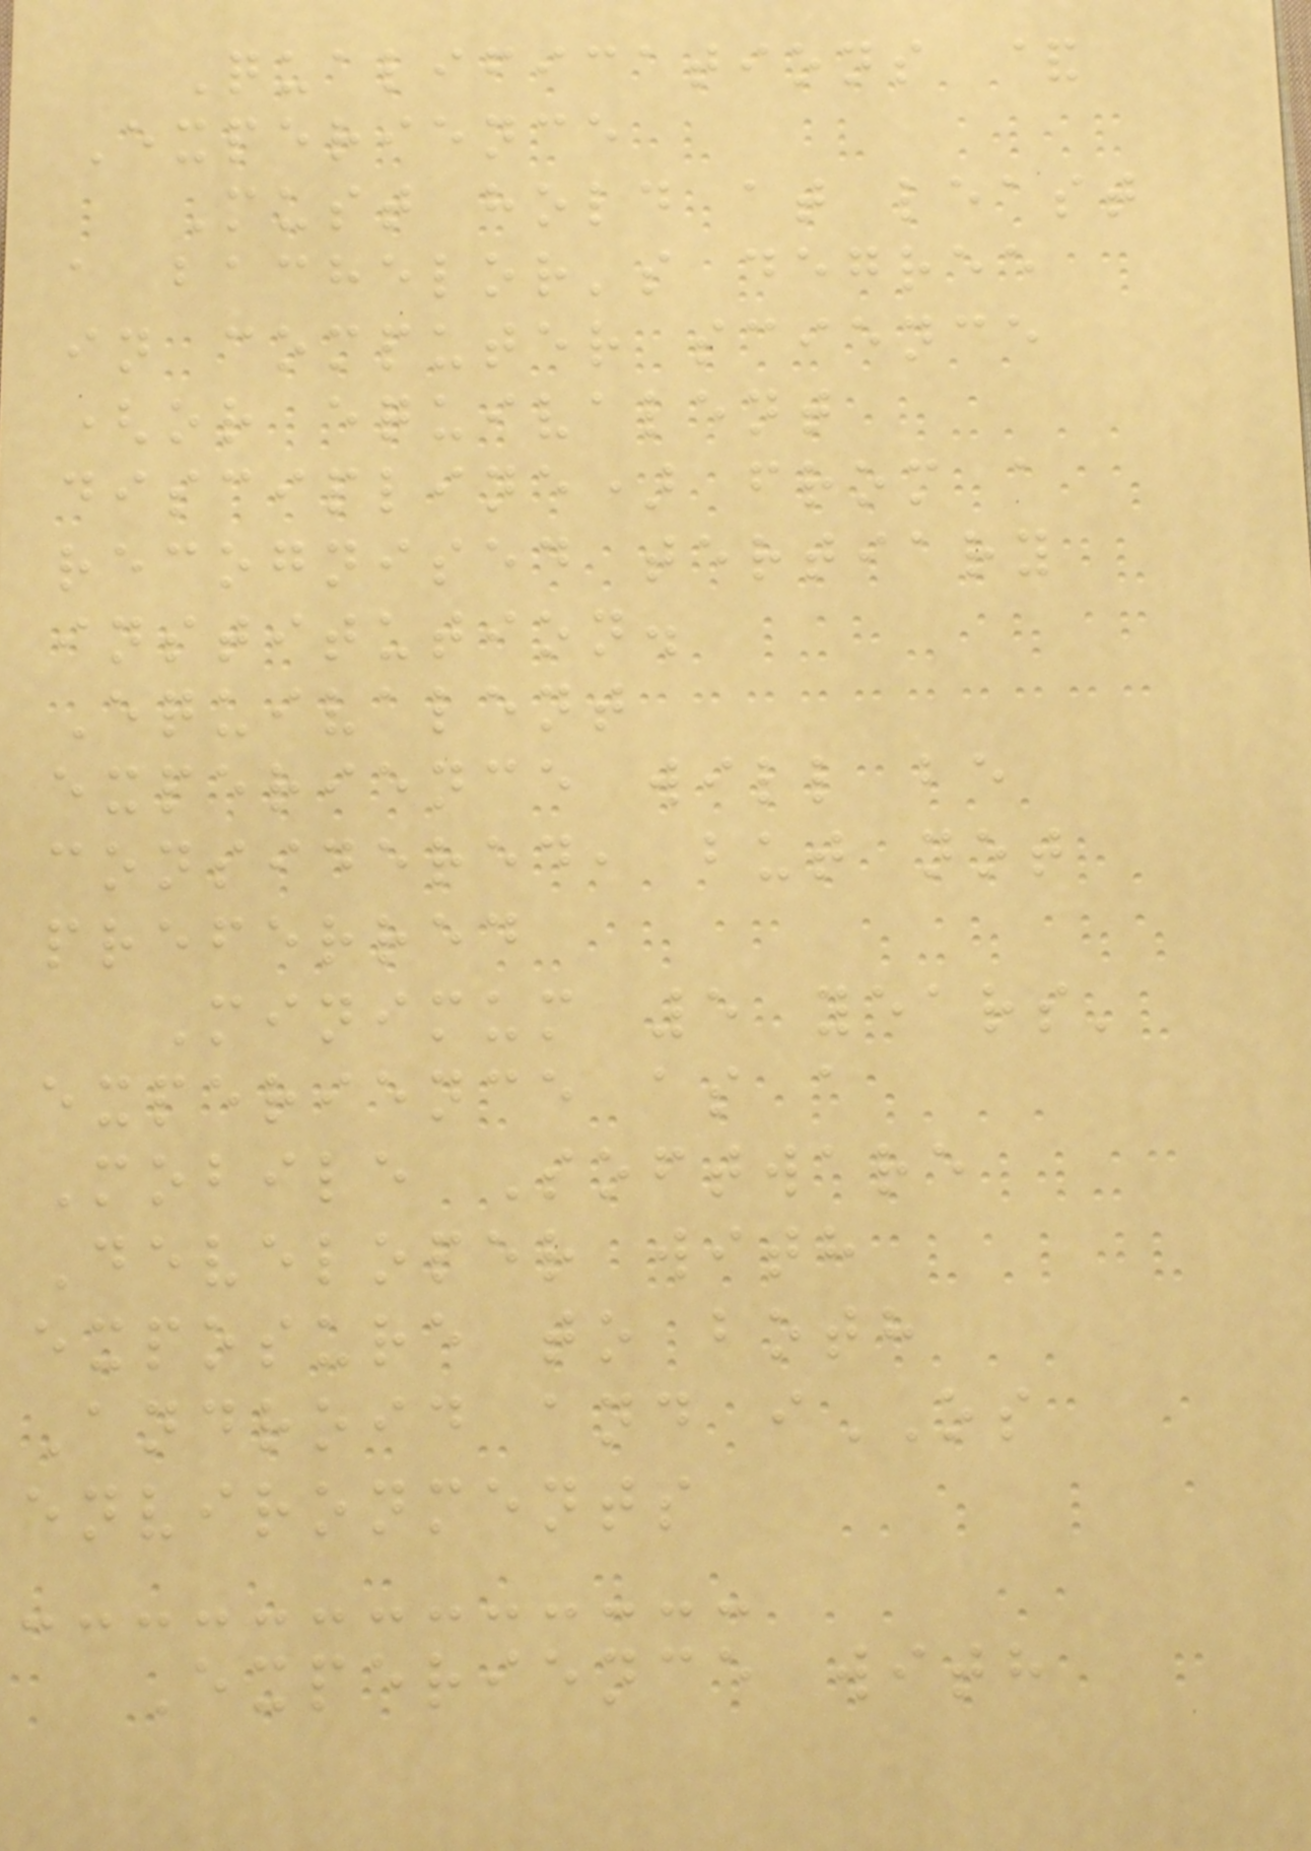Qualifications &
Experience
Must hold at least
a bachelor's degree
in computer science
(or equivalent
discipline) from a
recognised tertiary
institution.
Equivalent
experience will be
considered, but not
preferred
Minimum 5 years'
experience as a
Mobile Software
Developer with
exposure to both
Android and iOS
environments
Experience with
